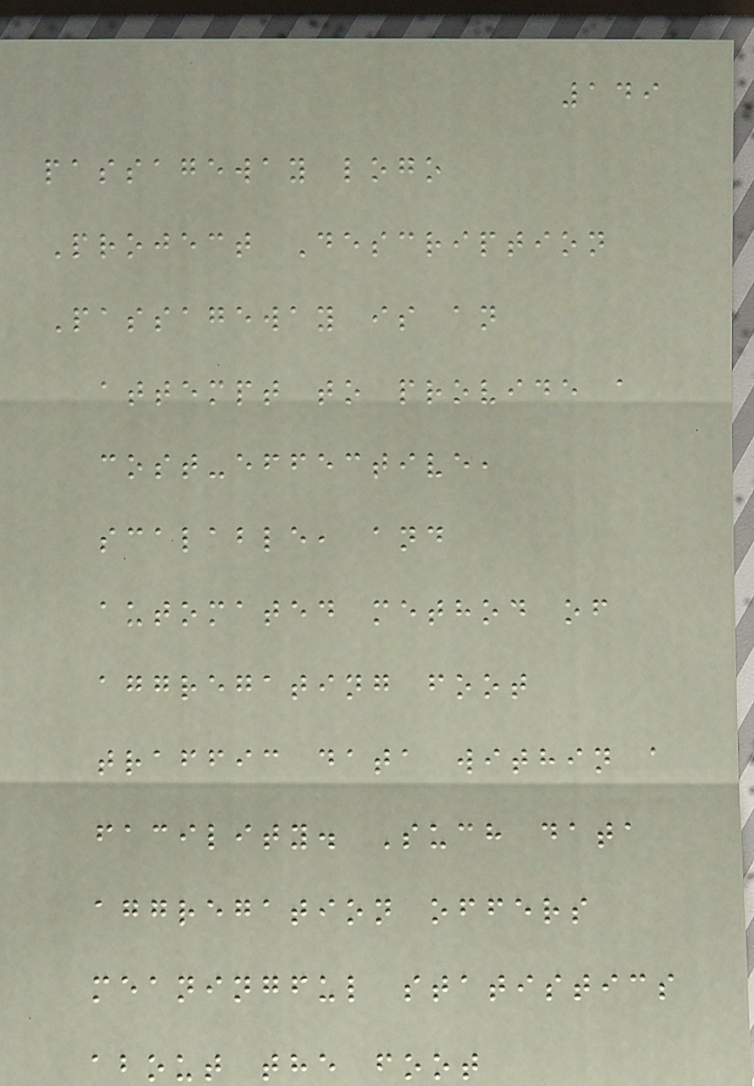149
passageway logo
Project Description
Passageway is an
attempt to provide a
cost-effective,
scalable, and
automated method of
aggregating foot
traffic data within a
facility. Such data
aggregation offers
meaningful statistics
about the foot
